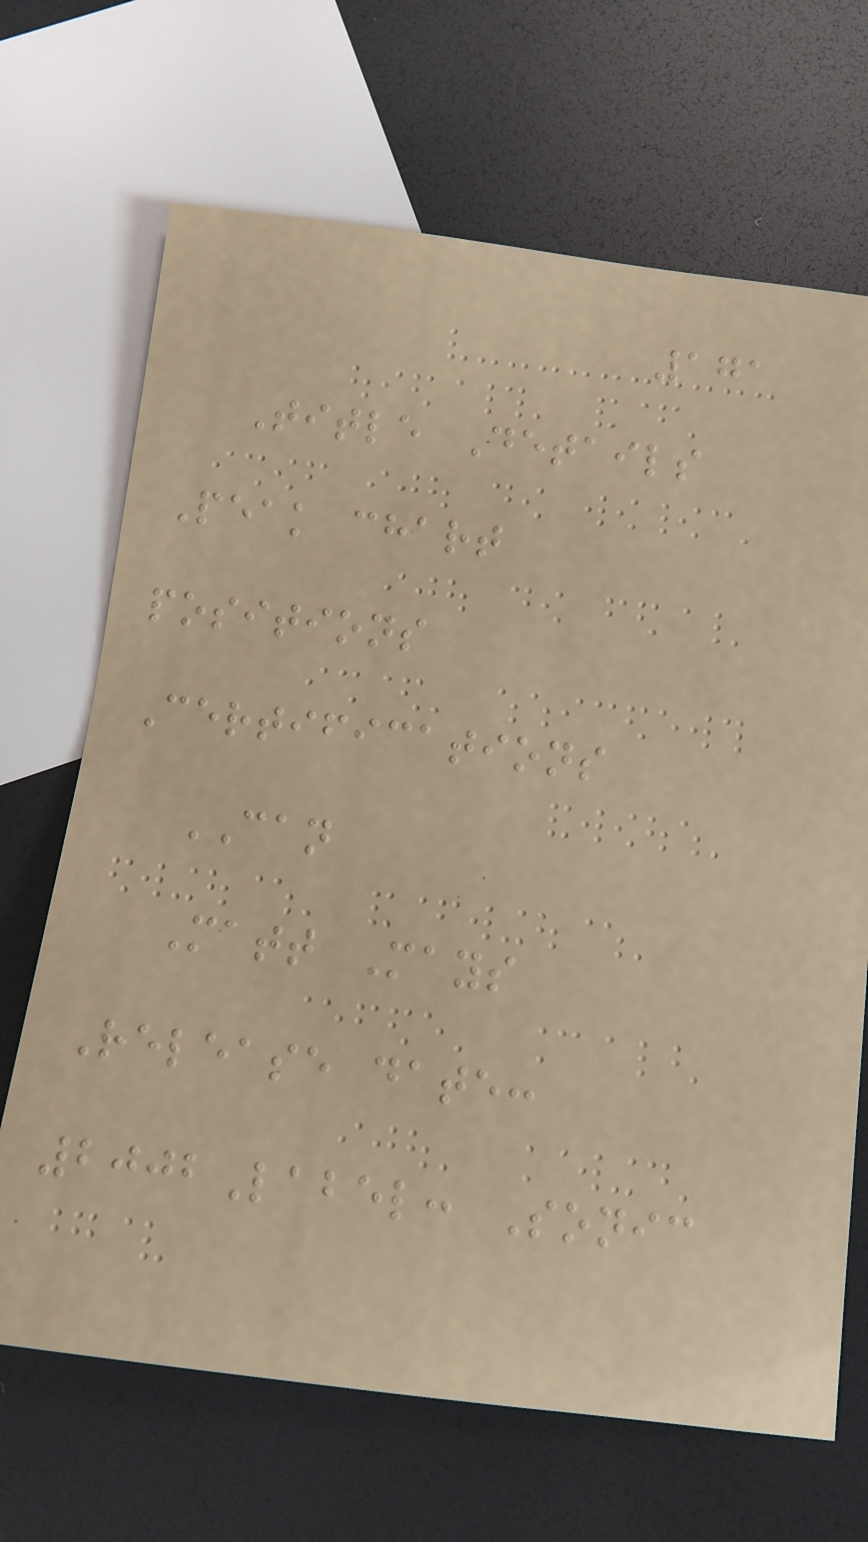171
Title Details
Peak chart
positions
Certifications
CAN
Matt Mays
Release date:
2002Label: Sonic
